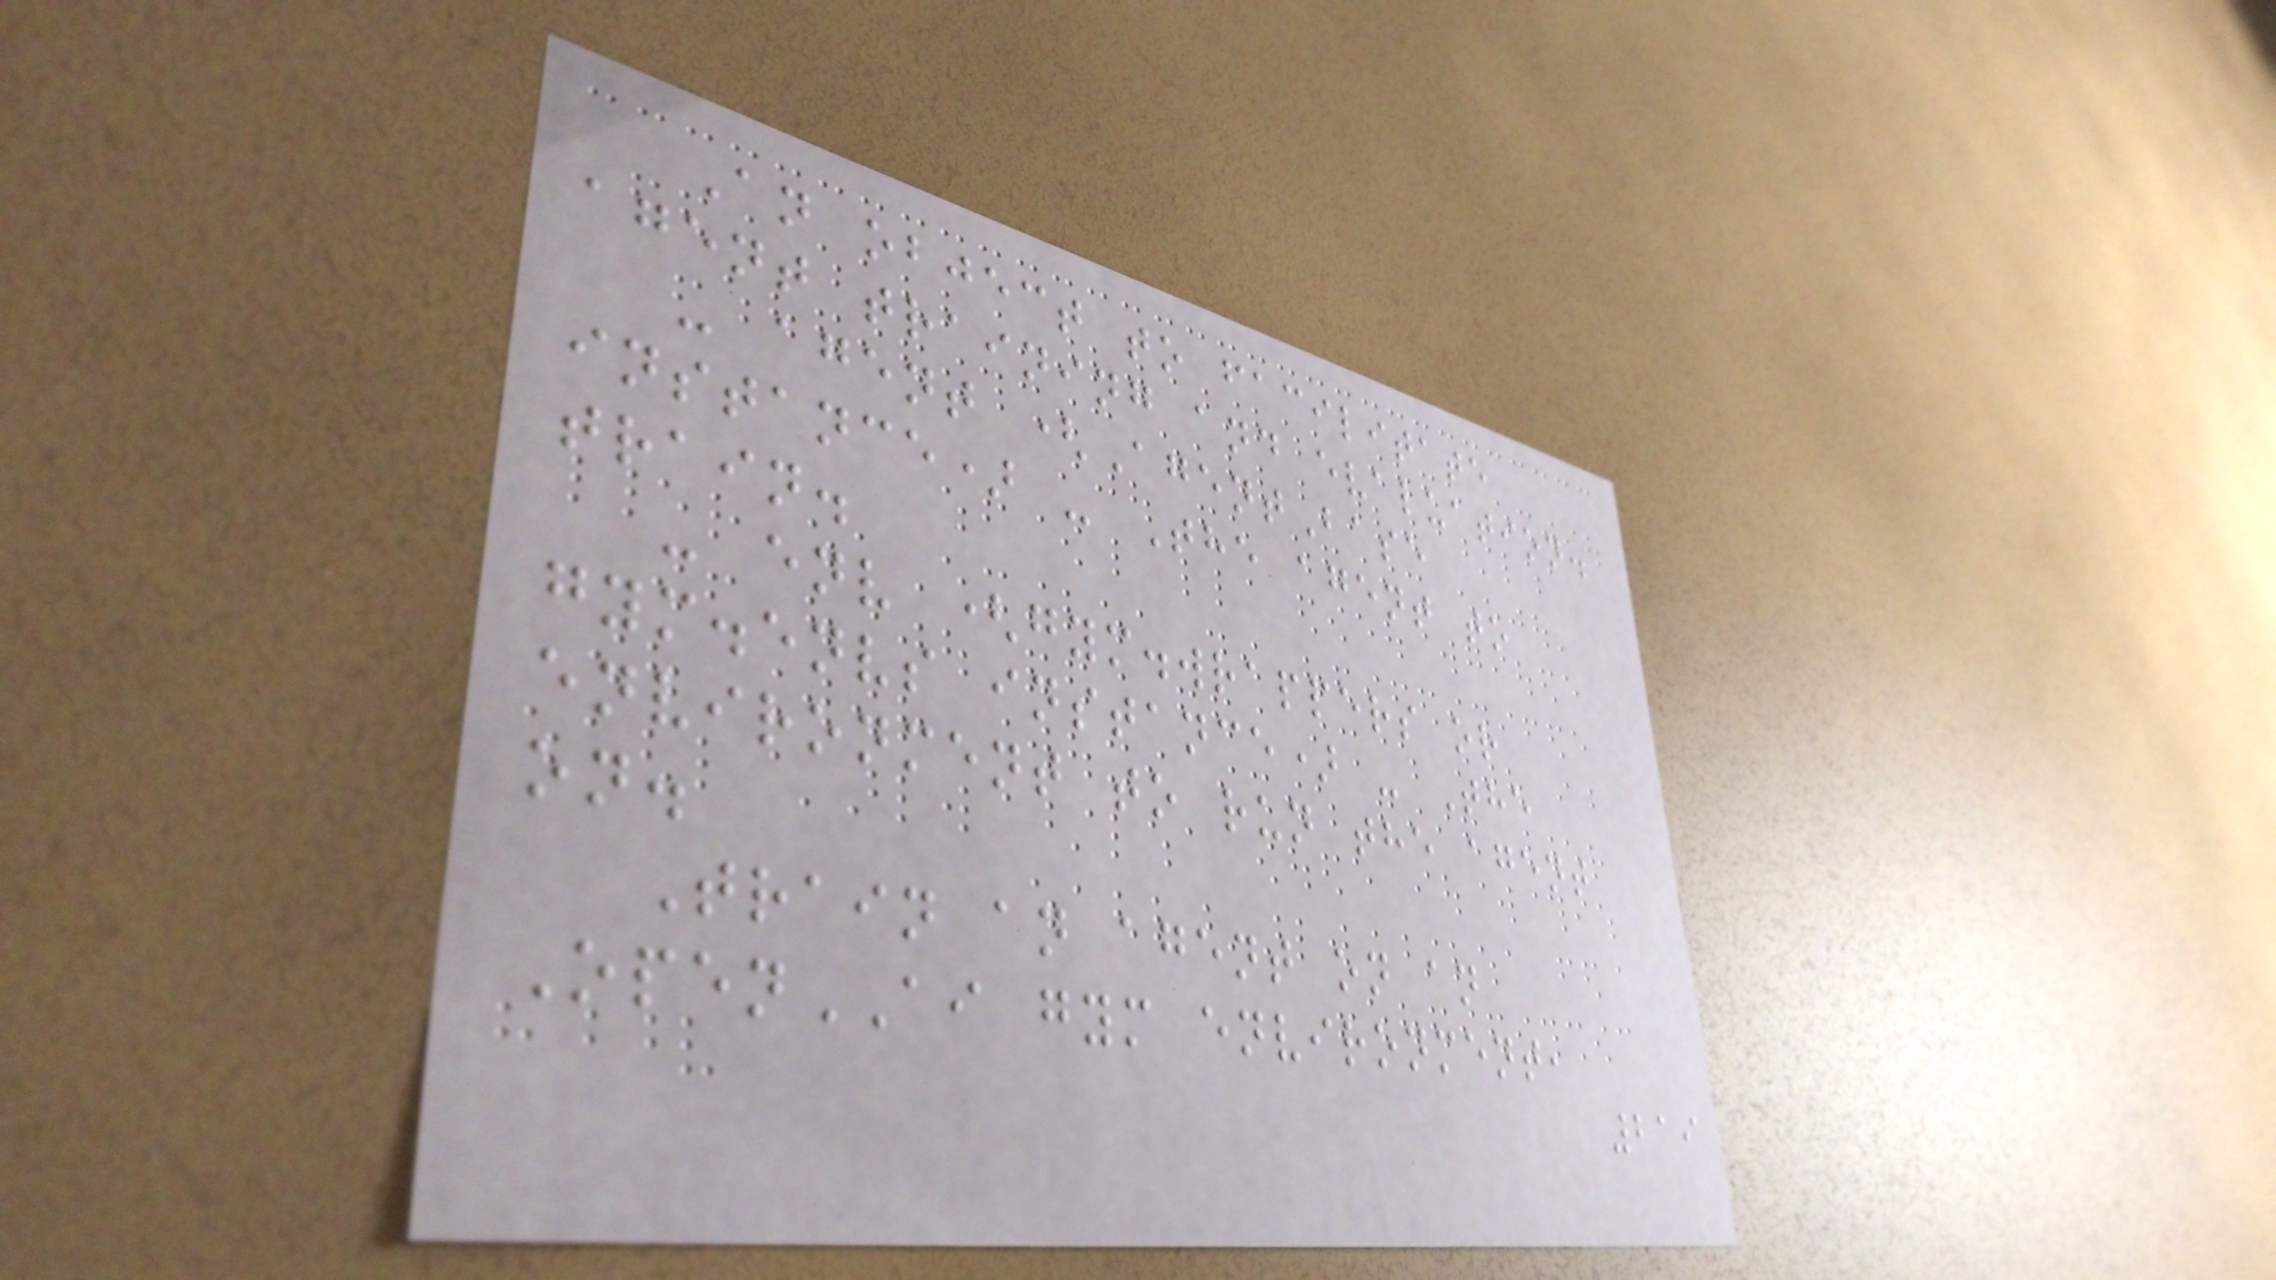An object to facilitate
agent training and evaluation.
- agent (AgentBase
instance) - The agent to
train.
- env (gym.wrappers or
gym.envs instance) - The
environment to run the agent
on.
Train an agent on an
OpenAI gym environment,
219
